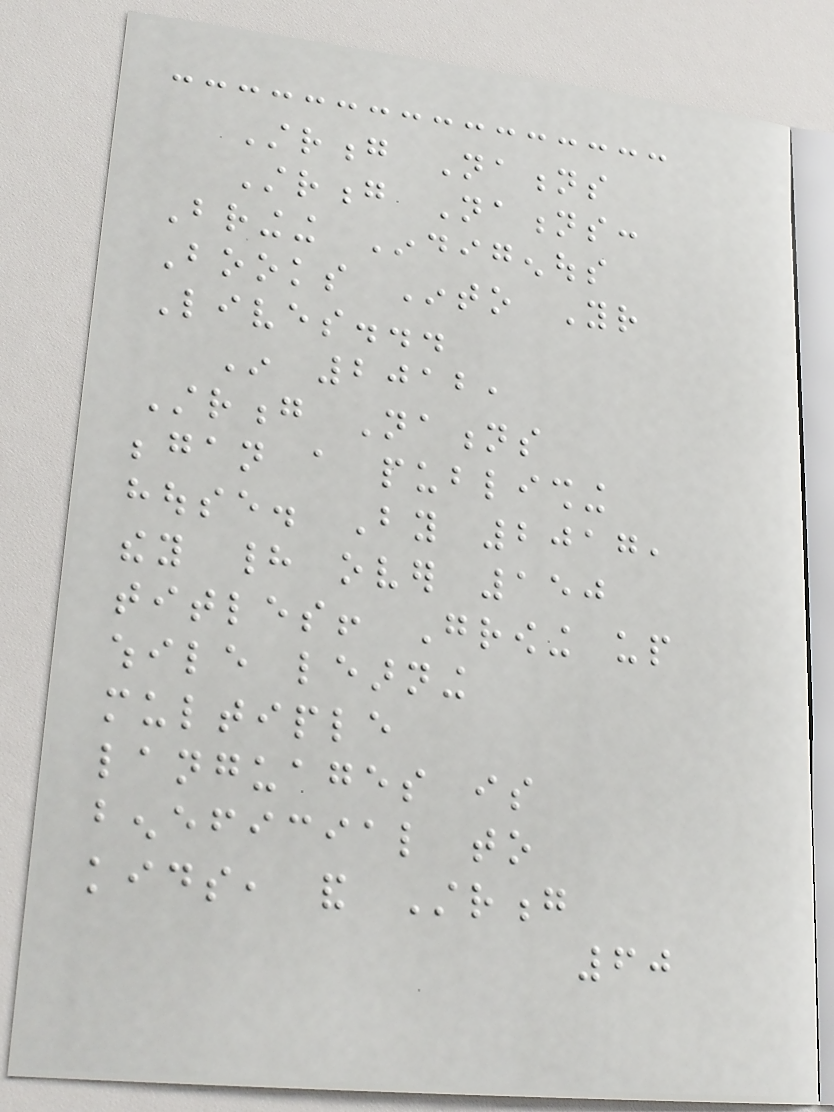Strong Nations
Strong Nations:
Bringing Indigenous
Books Into Your
Lives...
In 2012,
Strong Nations
began a publishing
house. By 2017,
they had over 150
titles! Growing up
while learning
multiple
languages is
beneficial to
kids, and Strong
60
